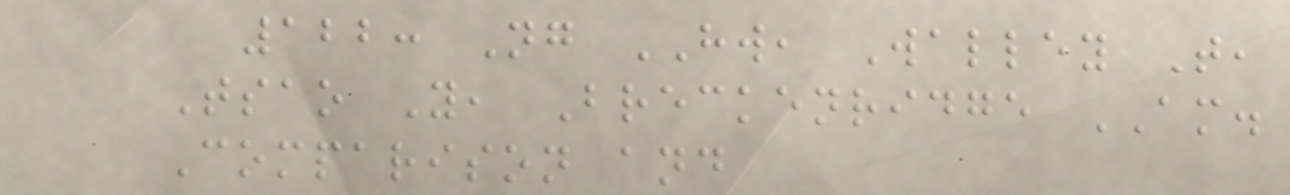122: Ng HW, Walley T,
Tsao Y, Breckenridge AM.
Comparison and
